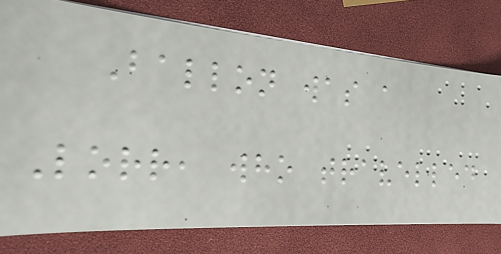Ballon was a
Lorr, who travelled
